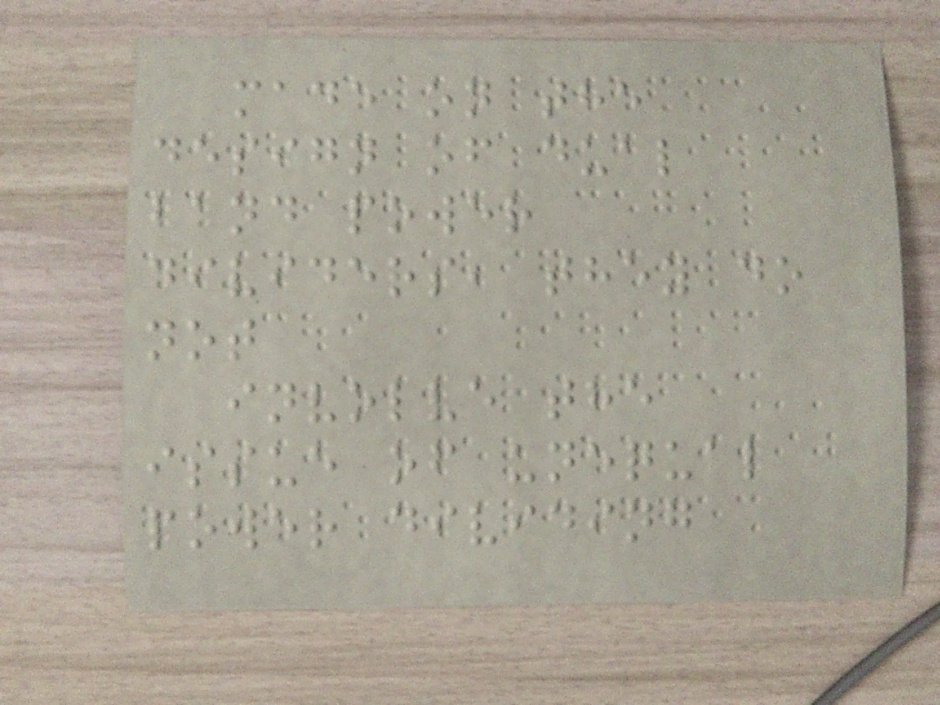made on the
design of dual
band power
dividers, they do
not
involve the
issue of unequal
power dividing
